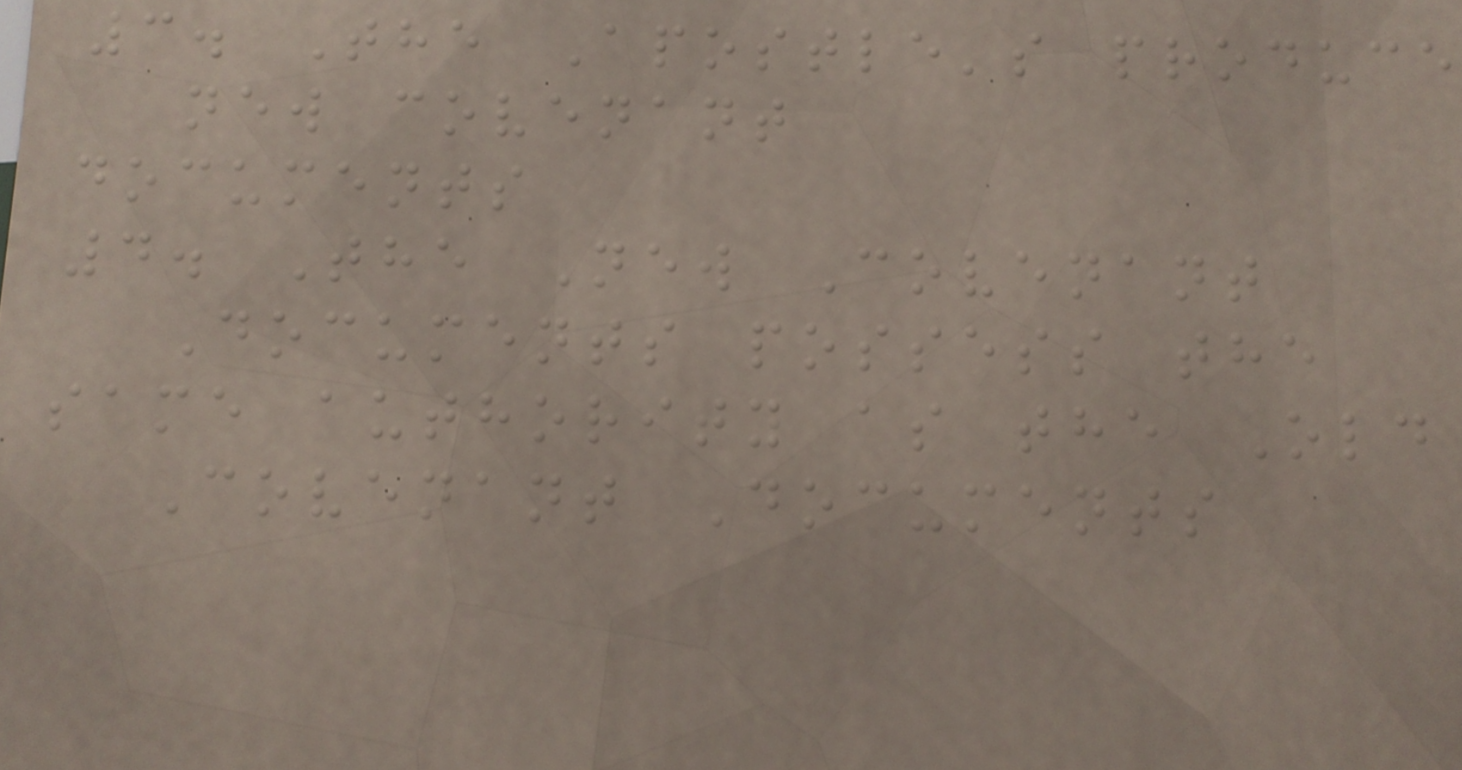3. The Apostle's produce
new covenant
documents
4. The New Covenant
Documents possess the
same authority as the Old
Covenant Documents
